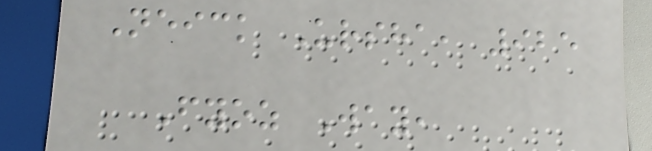Neick Ursha, 925
Fyoz Way,
